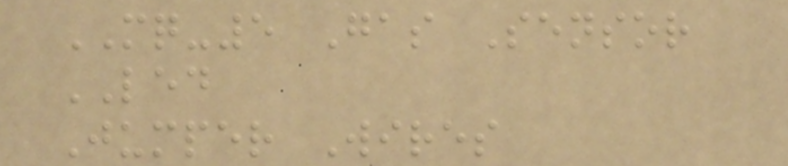MQ-5 Gas Sensor
LED
Jumper Wires
